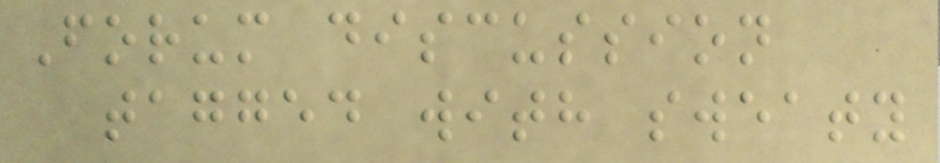Forum discussion
tagged with sweaty
